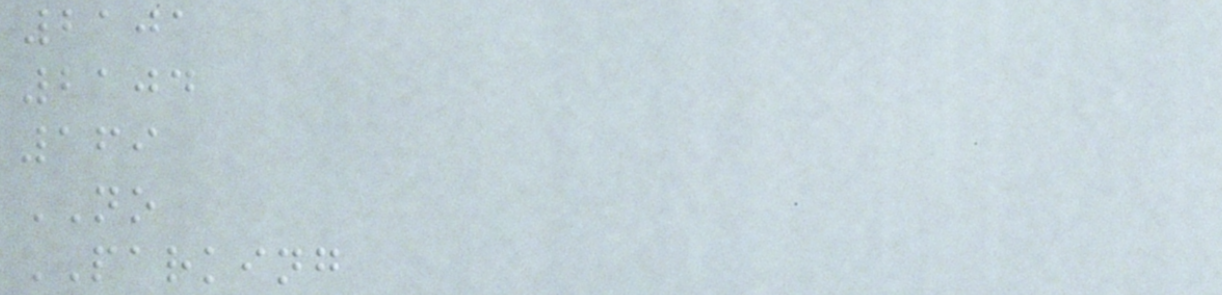2101
2104
169
NO
PARKING
